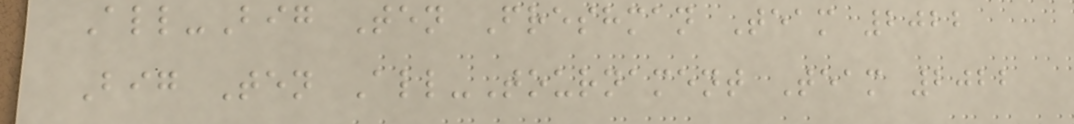All-Big Ten Freshman Team 2022
Big Ten All-Tournament Team 2022
